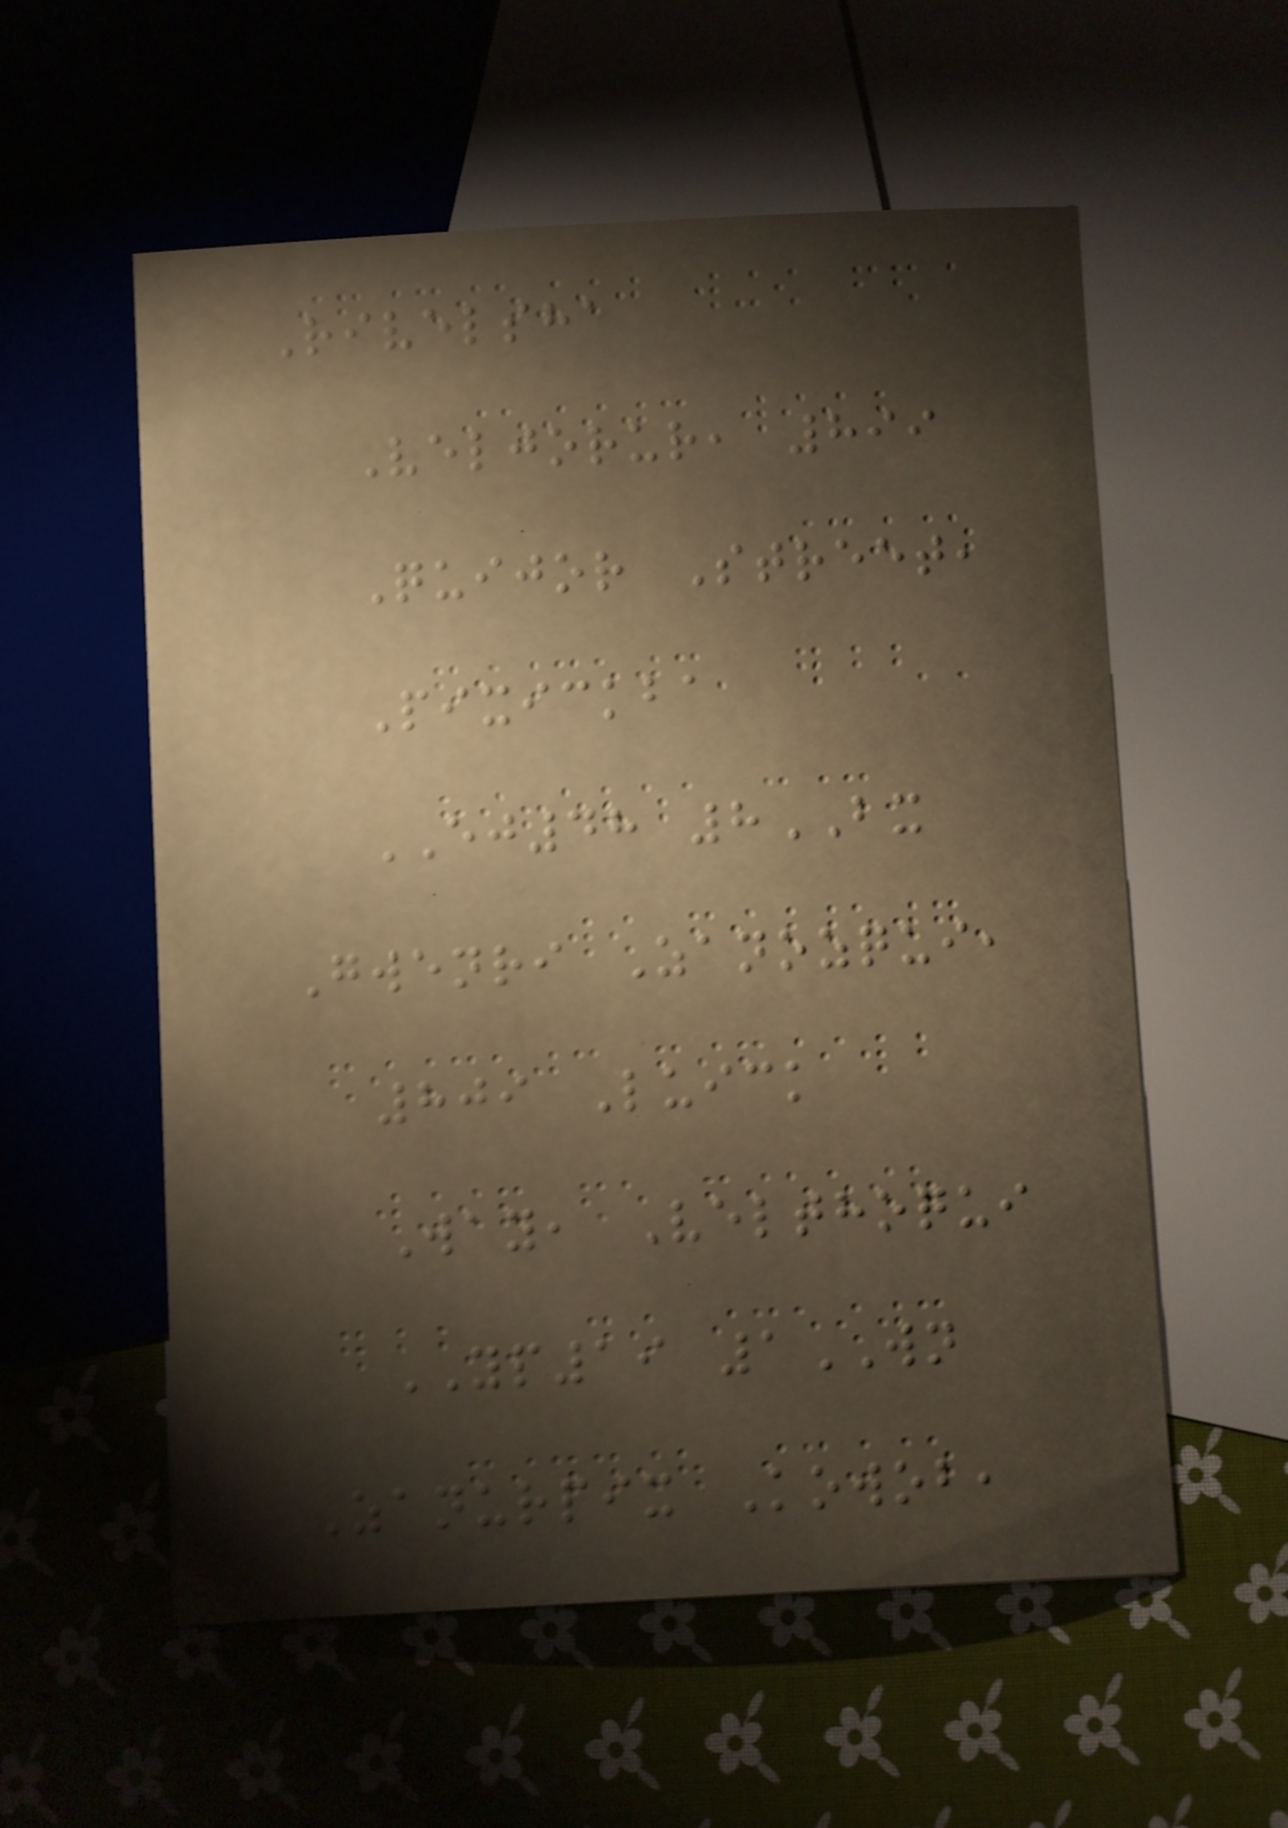Rivelsha
Veljorur, 899
Quijor Street,
Pixickba
EJ48 8BX
Gwenri Zanozqui,
809 Luick
Way, Velthoqui
YP19 1WN
Zanurpix Kowob,
